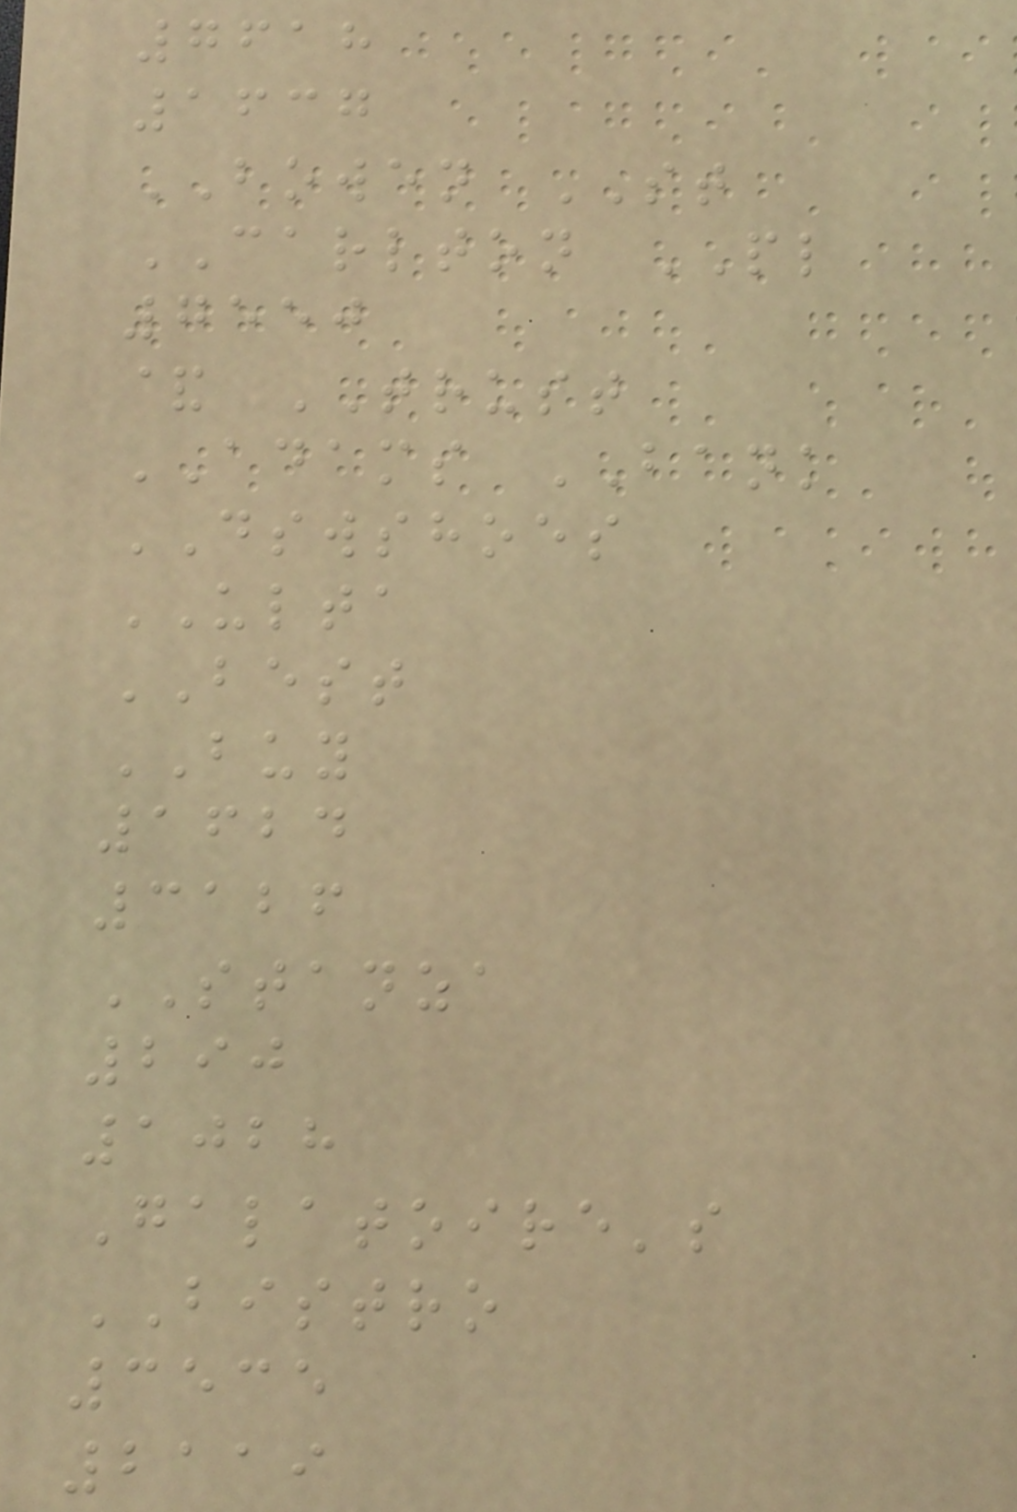7618
1637
BOWEN ST
CARLTON PL
7550
& TRUST
ADAMS BANK
DSWSHOES
ULTA
BEST
BUY
1624
3126
STANZA
290
1028
Galatoire's
BISTRO
3535
2119
